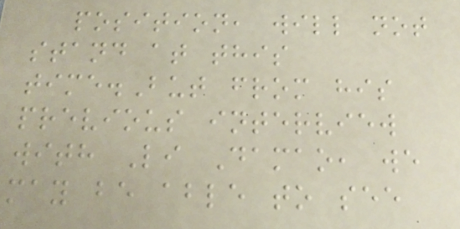position, will not
stand at this
time.But from his
previous interview
with Li Damao, we
may be able to see
